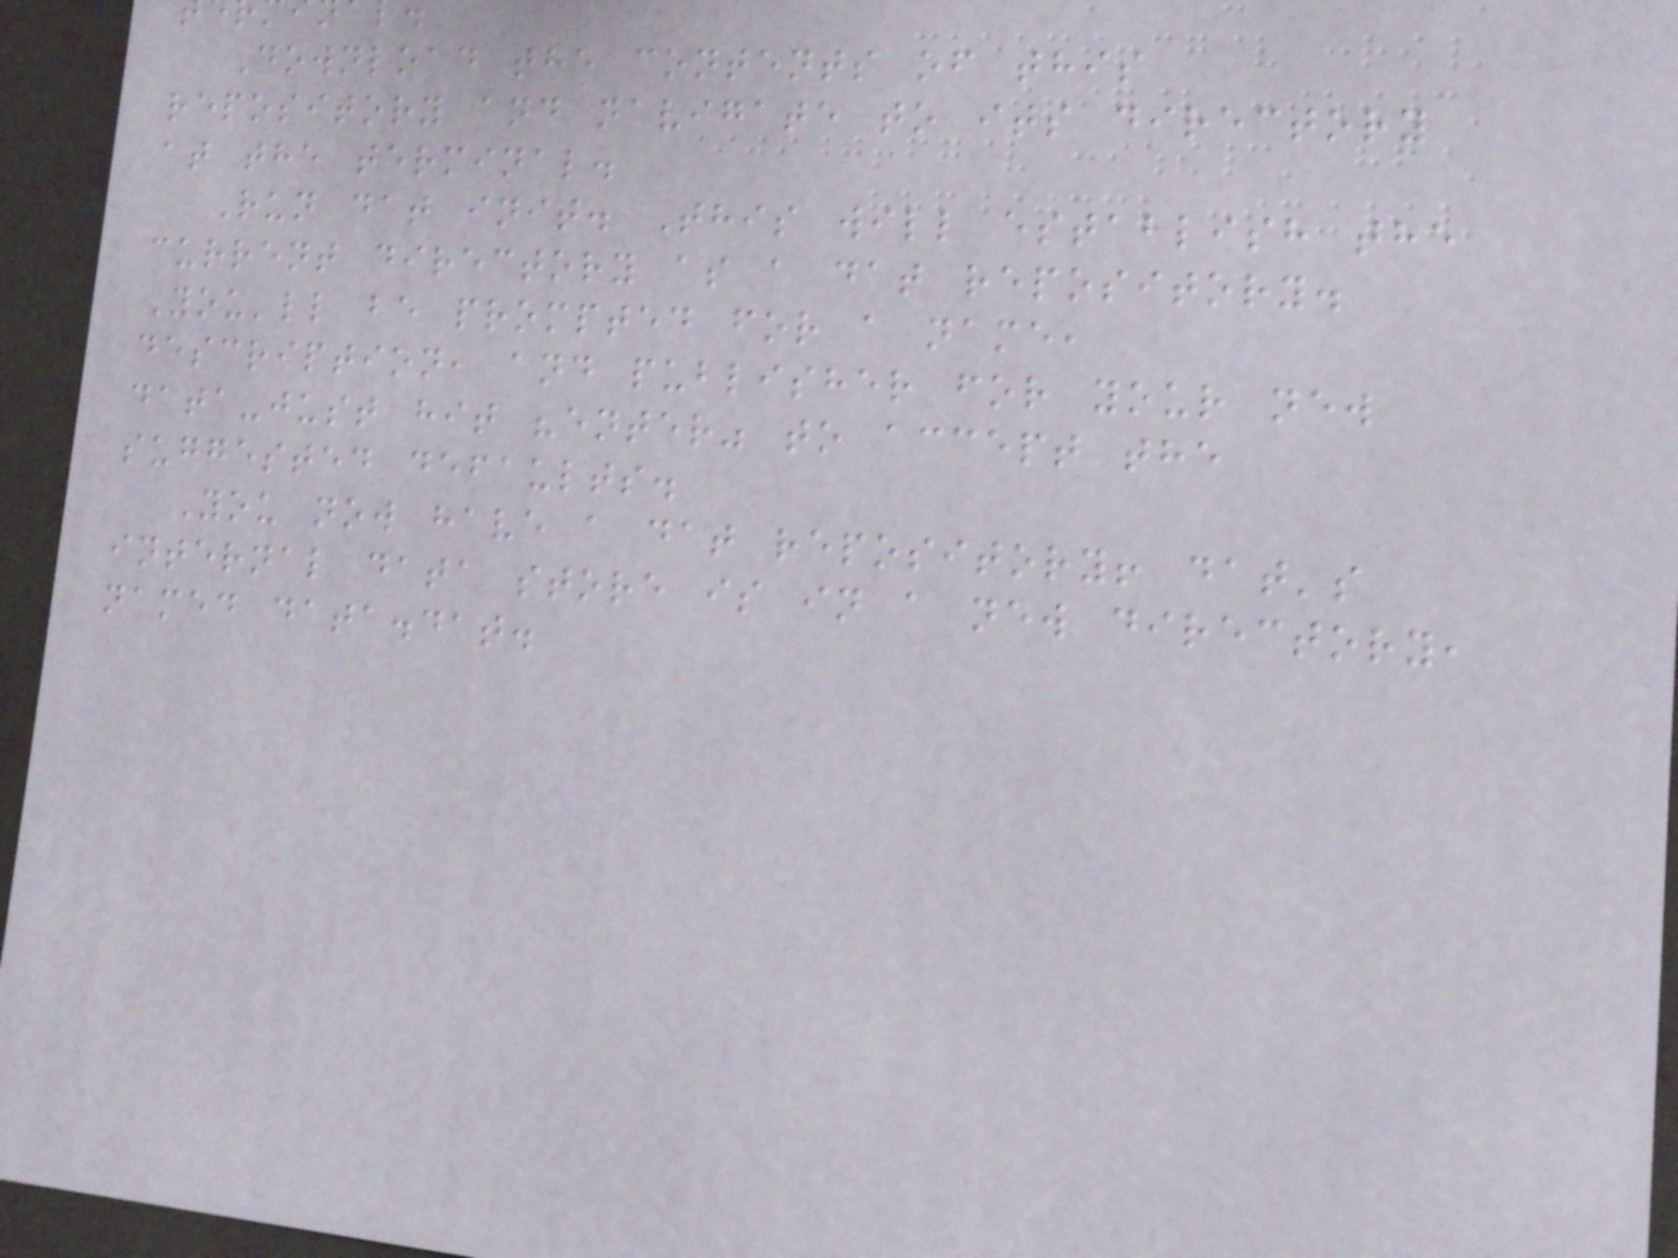Download the contents of this
repository and navigate to its directory
at the terminal.
Run dat init. This will establish the
current directory as a dat repository.
You'll be prompted for a name,
description, and publisher for your new
data-just hit "enter" to accept the
suggested defaults.
You now have a dat repository! dat's
internal data store is in a new directory,
named data.dat.
